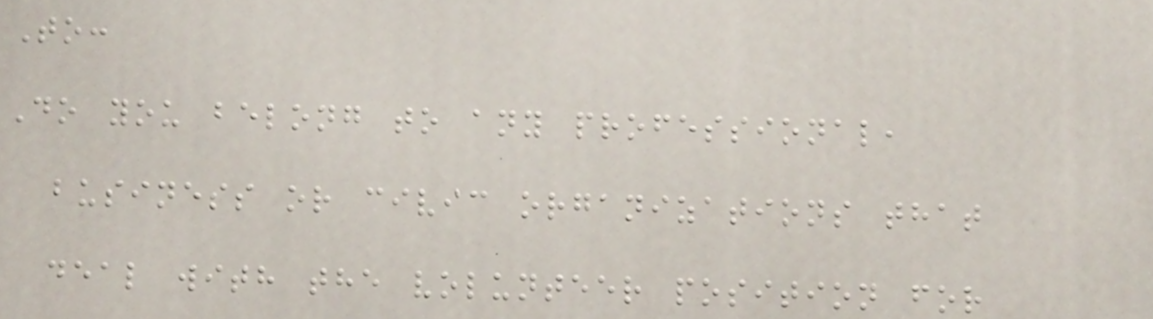To:
Do you belong to any professional,
business or civic organizations that
deal with the volunteer position for
